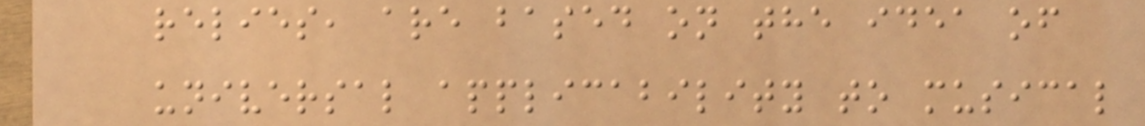relies, are based on the idea of
universal applicability to musical
